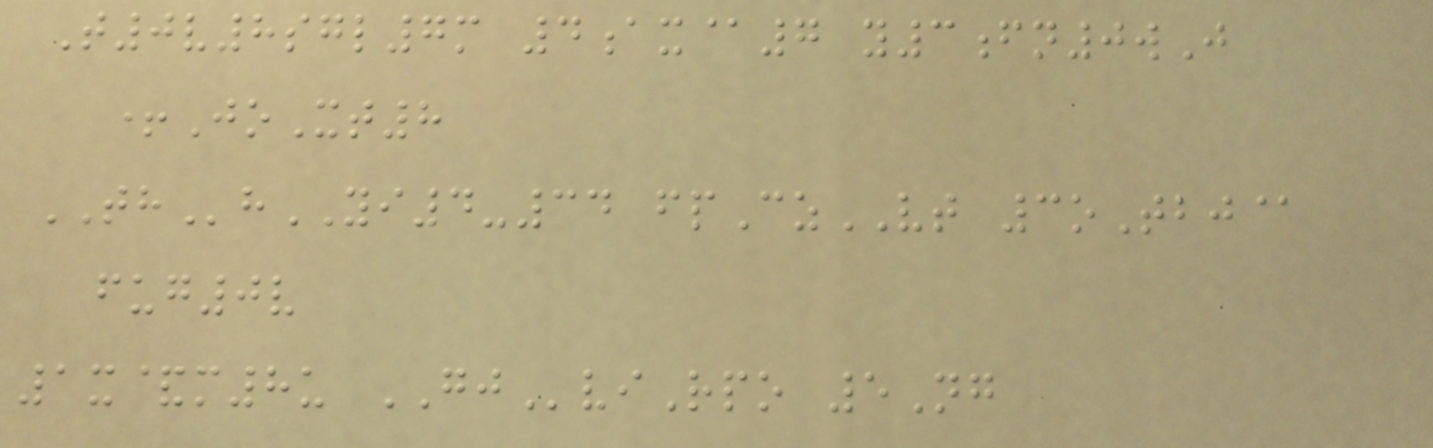T0v8sgl7m 4ax@7 y3fn0wJ
+JoXt8
THhYI4-34 fpCzVT 3oTbj@
fug0v
1x&m8u GJviRpo 5Ng
